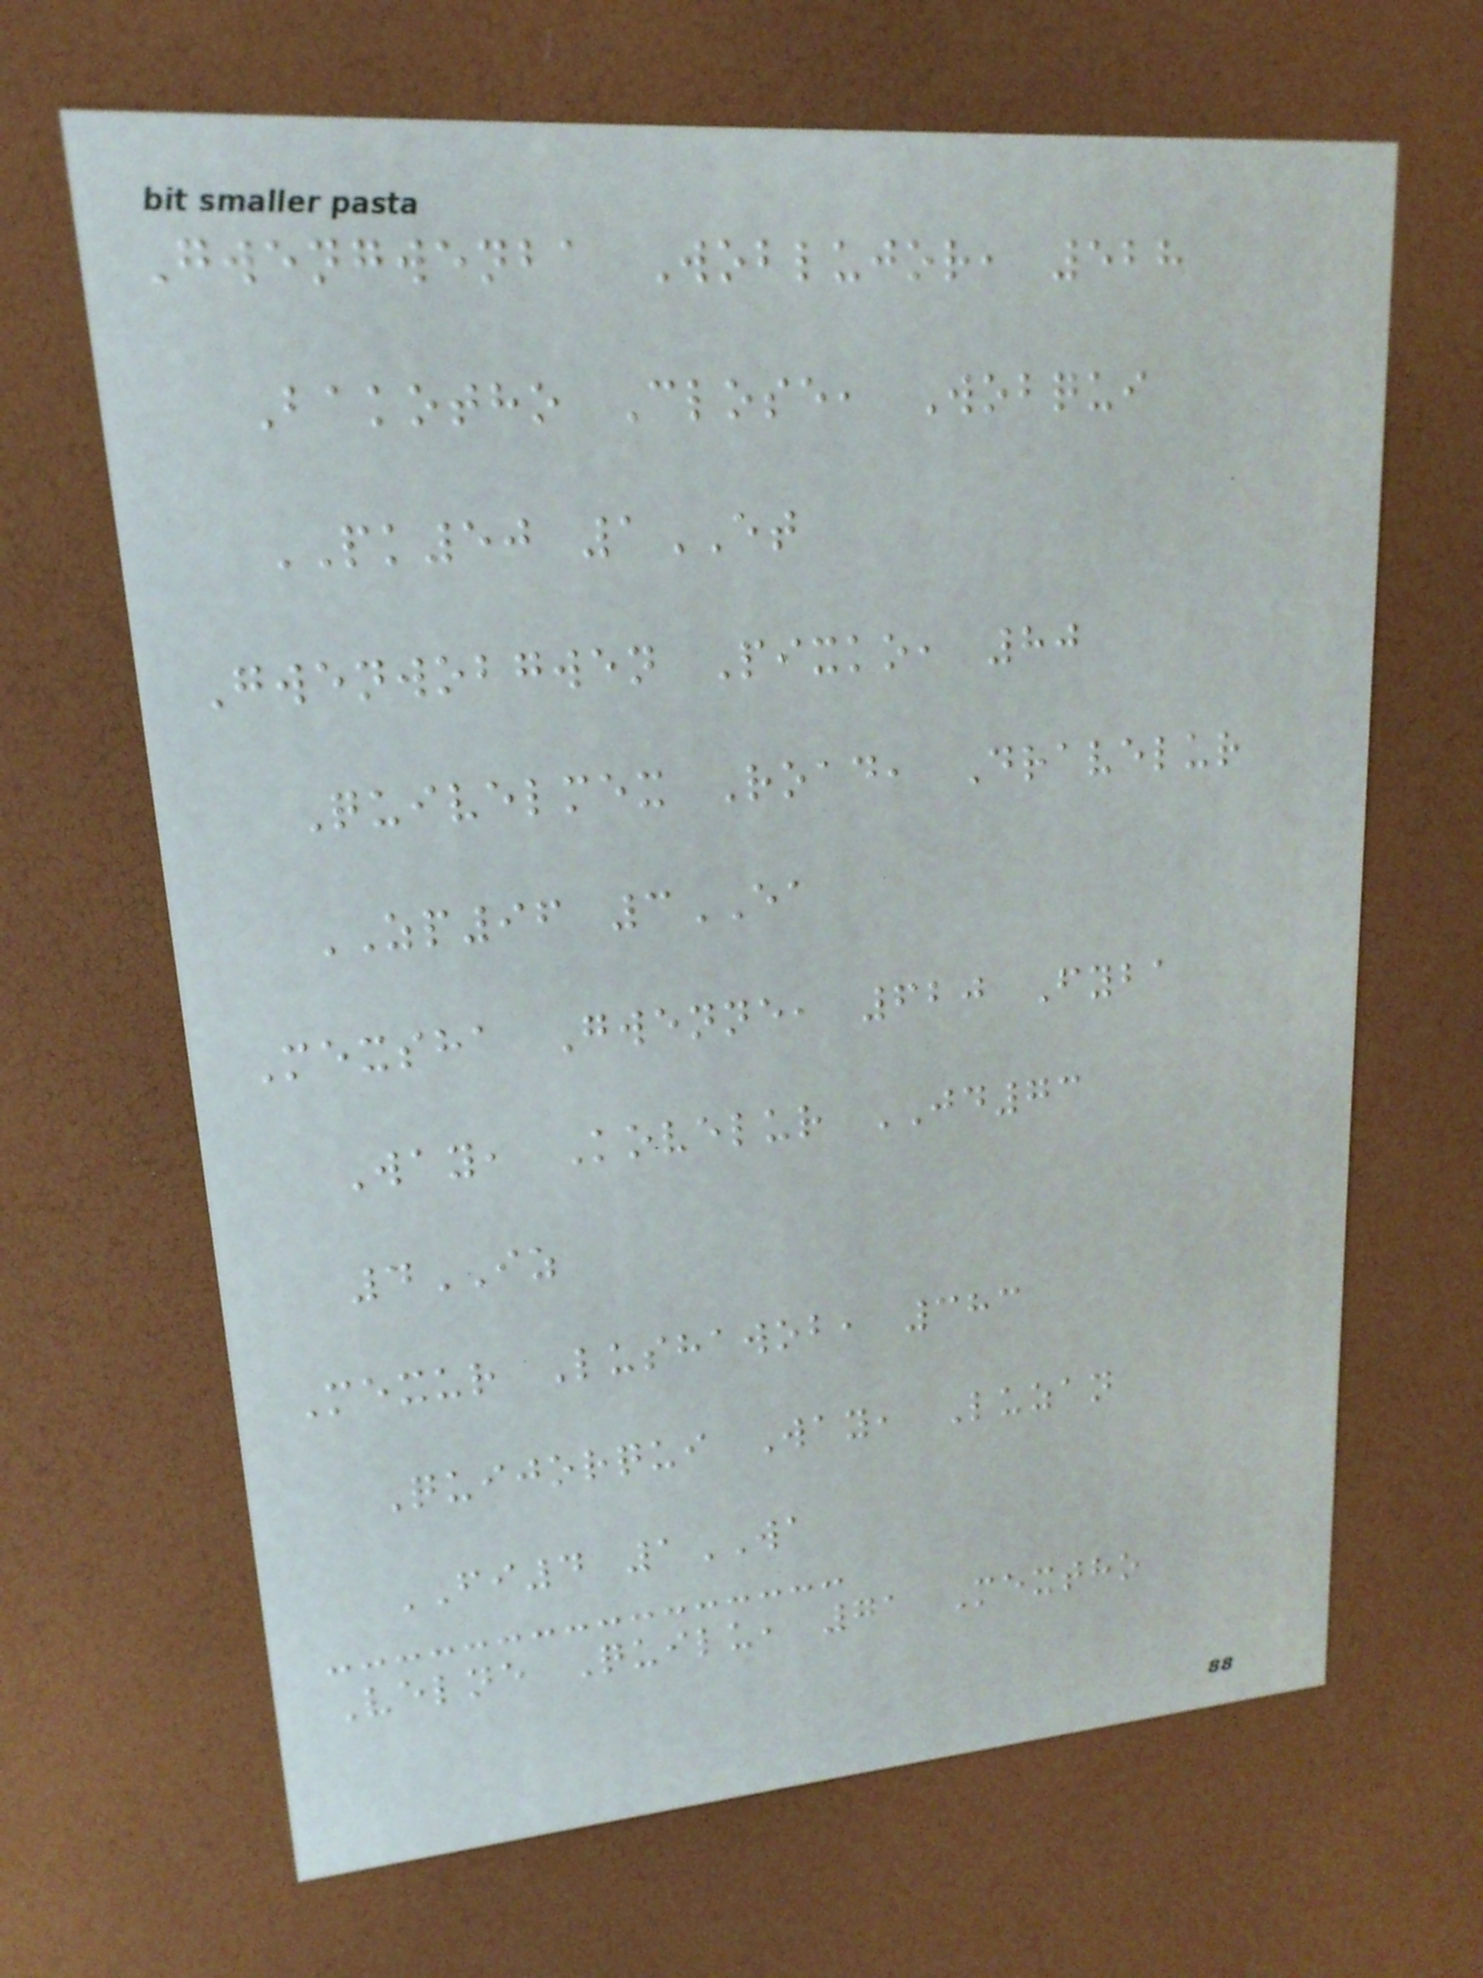Gwengwenba Woblujor, 528
Bakotho Close, Wobqui
PK50 1ET
Gwenwobgwen Pixko, 80
Quivelmex Road, Dravelur
ZP96 3EA
Mexsha Gwenne, 620 Fyba
Way, Kovelur JD73
4IZ
Mexur Lushawob, 383
Quijorqui Way, Luzan
FI4 1WA
Velne Quilu, 71 Mextho
